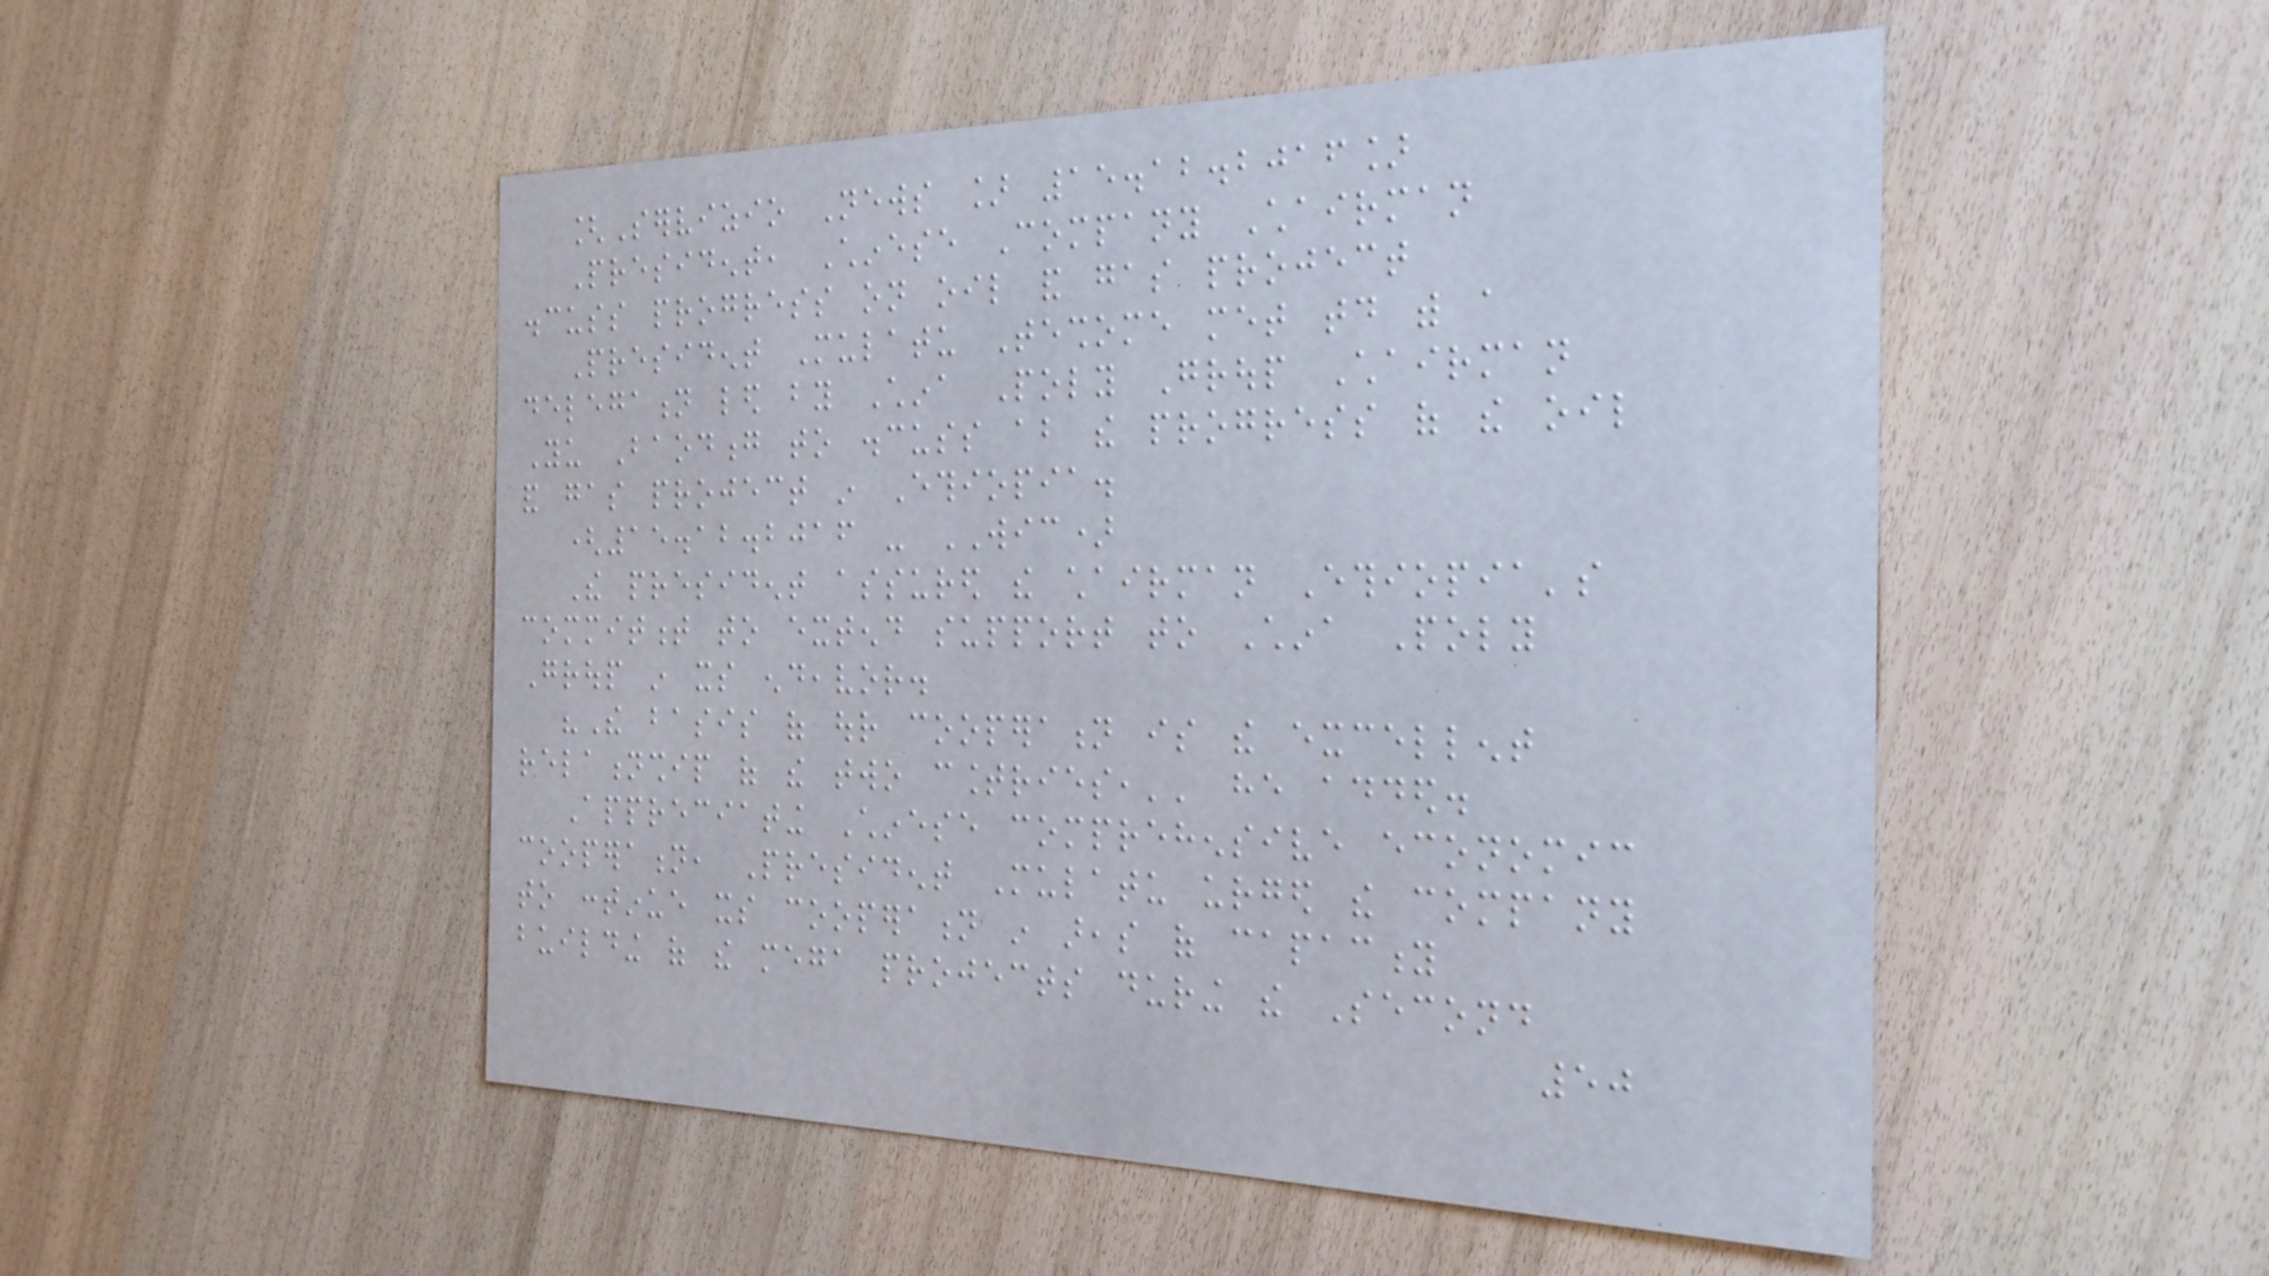[Servizio News ] 15.12.2016]
President, Chinese Company Chairman
discuss progress on oil and gas project
President Mulatu Teshome met today with a
delegation led by China Poly Group Chairman
Yu Baodong to discuss about the progress of the oil
and gas project in Ethiopia.
(15.12.2016 - WIC)
The president assured the chairman Ethiopia's
commitment to extend support to China Poly
Group in its endeavor.
"The basis of our cooperation is the excellent
relationship of the two countries,'' he added.
Appreciating Chinese comprehensive economic
cooperation, President Mulatu urged the company
to continue its cooperation in areas of capacity
building of the mega projects during the Second
50
